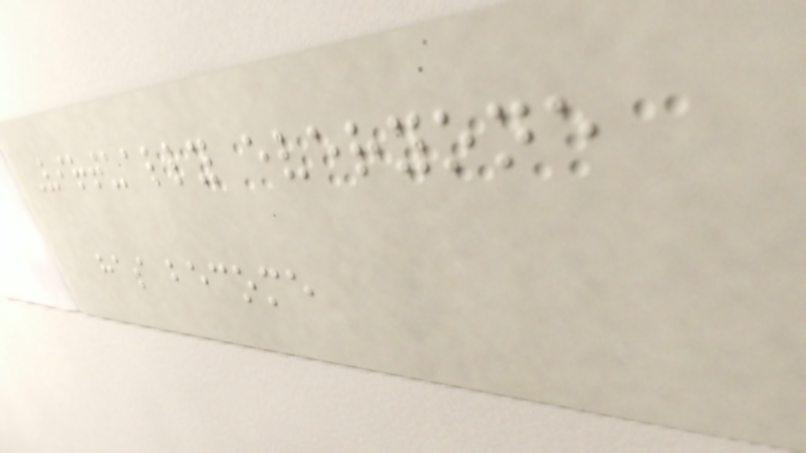Virtually everyone
has become
